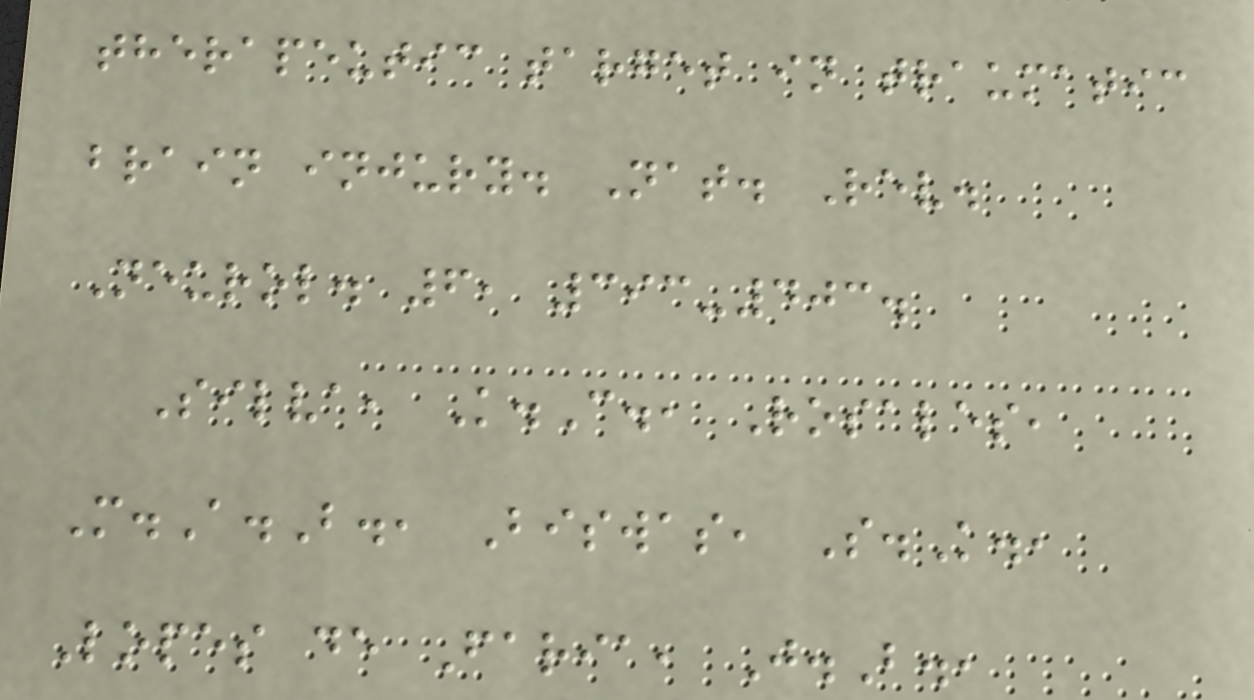therapeutic target in traumatic
brain injury. Nat. Rev.
Neurol. 6, 393-403.
Silva, K.C., Rosales,
M.A.B., Biswas, S.K.,
Lopes de Faria, J.B.,
